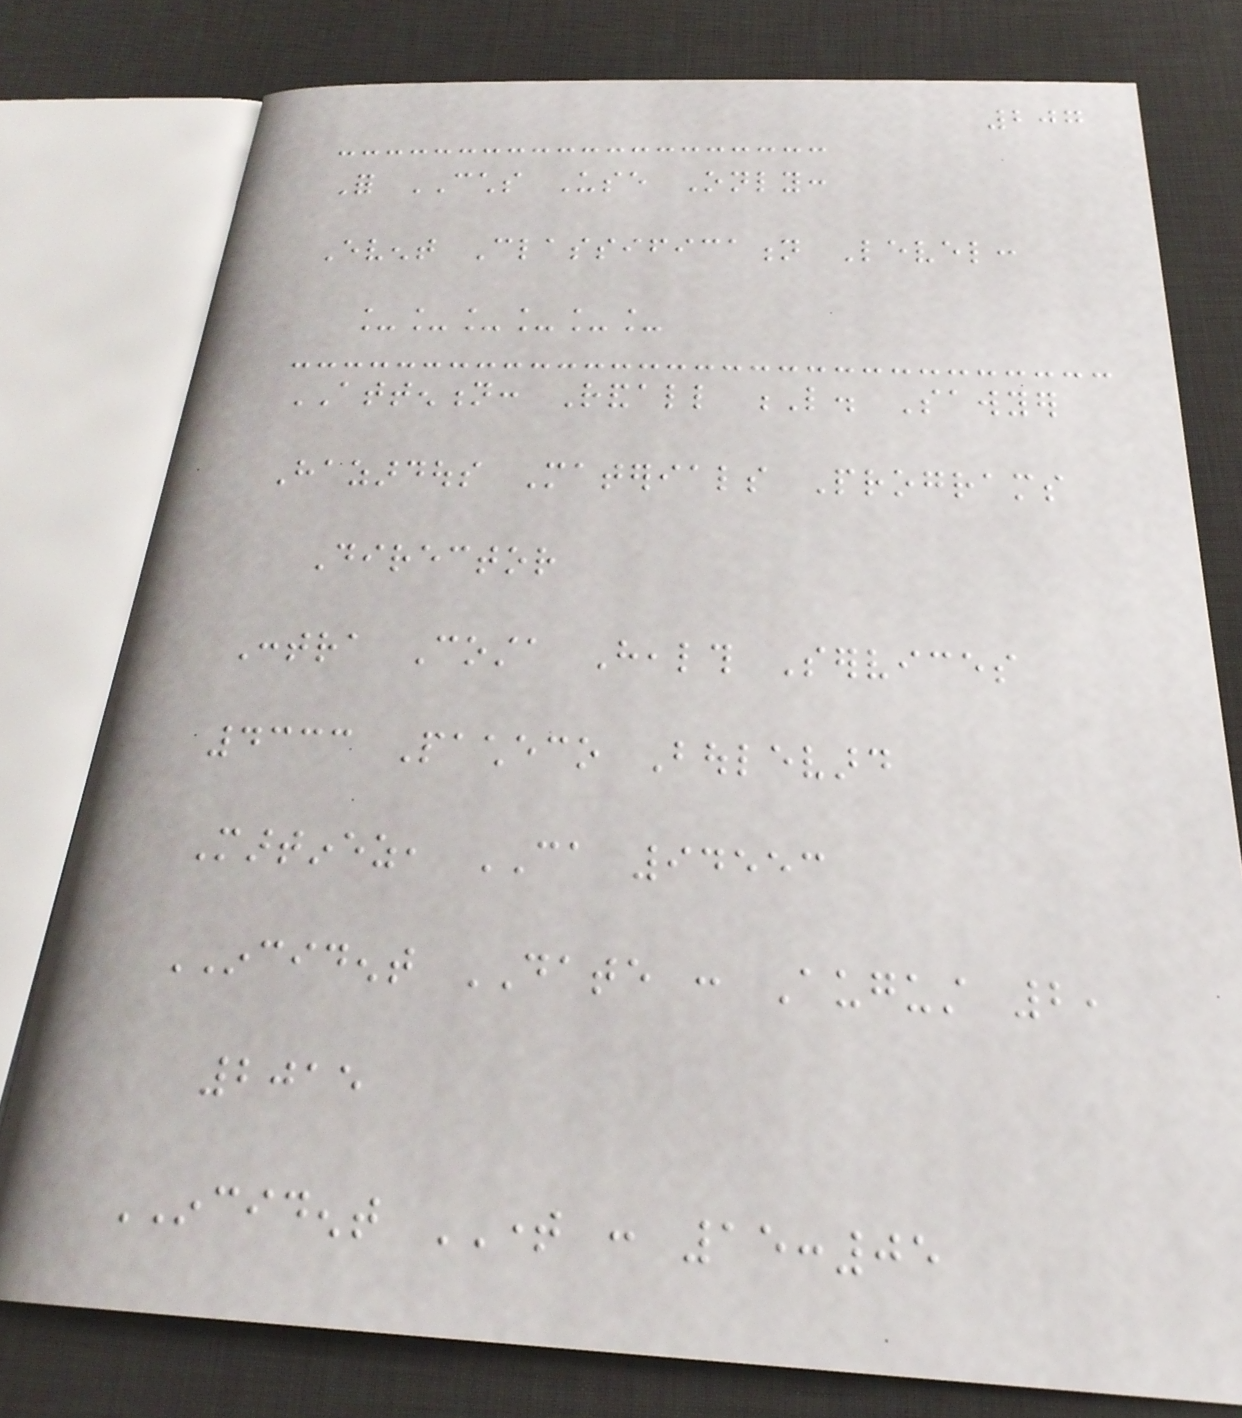207
For CCHS Use Only:
Event Classification Level:
______
ATTENTION: Randall L. Sawyer
Hazardous Materials Programs
Director
Contra Costa Health Services
4333 Pacheco Boulevard
Martinez, CA 94553
INCIDENT DATE : August 2,
2015
INCIDENT TIME : 15:05
